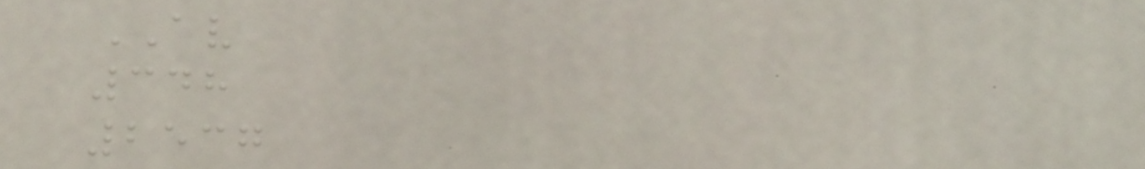AV
348
2537
